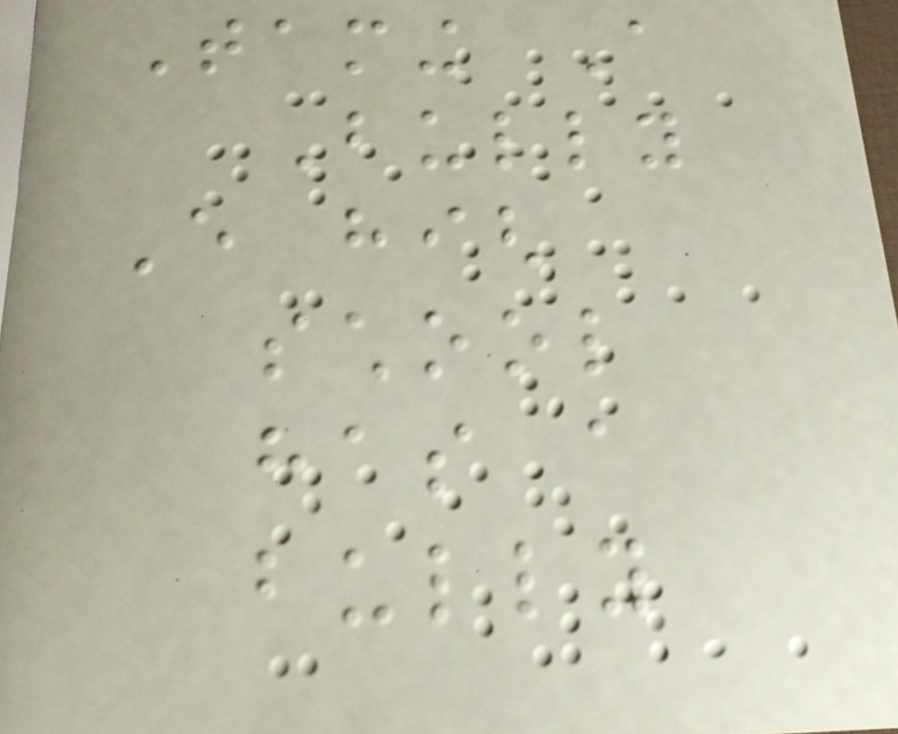Taming A
Bully
Every high
school
has a
bully
